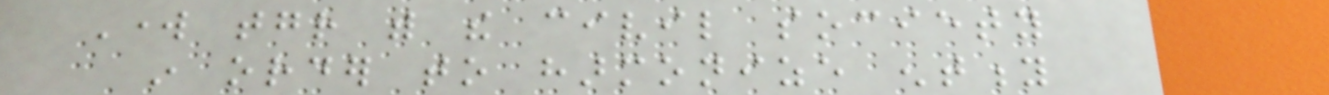Work together with the civil society
in order to harmonize entity
